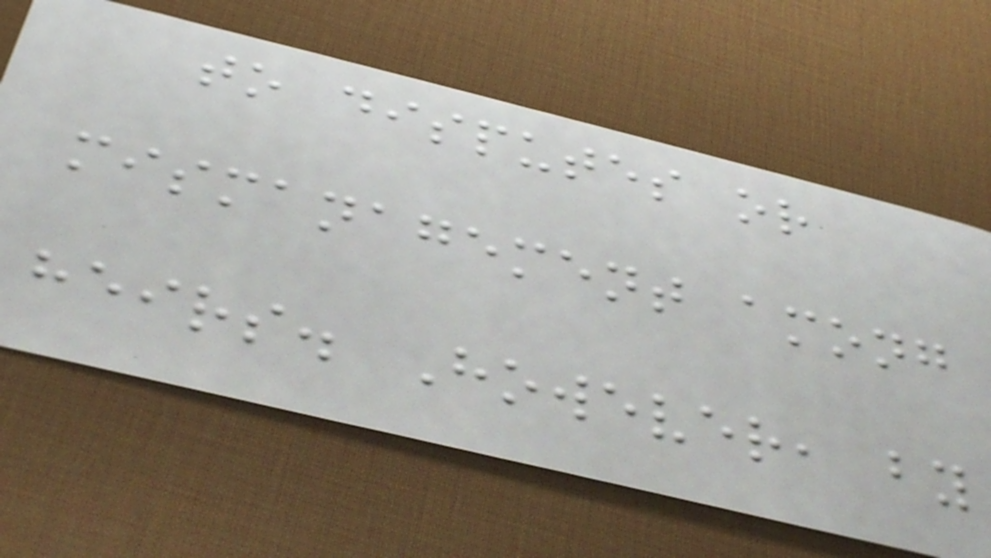to disputes or
mismanagement among
heirs. However, by
